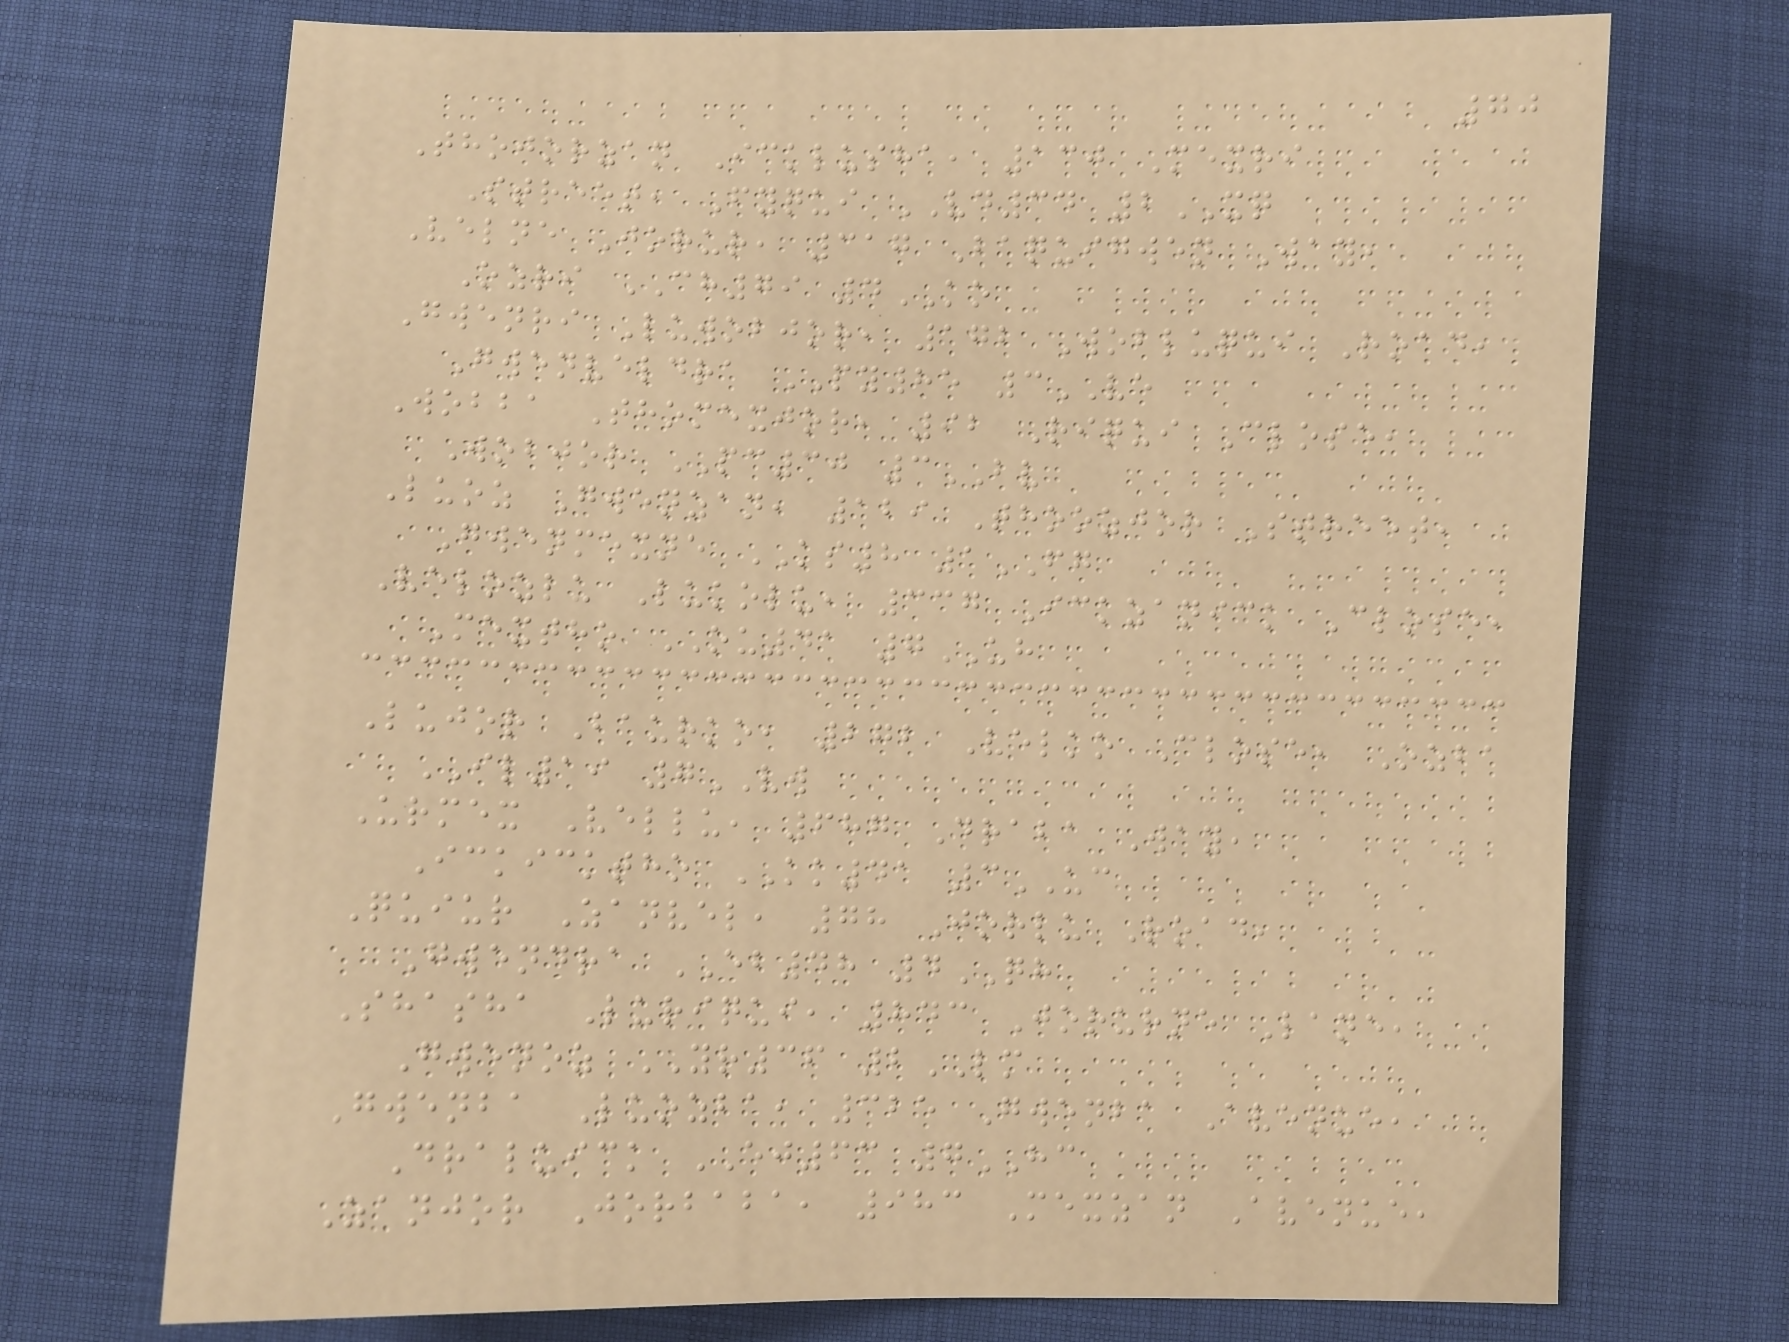70
Thojorzan Icklusha, 130 Mexri
Street, Fyqui VD34 2XQ
Velne Jorur, 317 Baquigwen Way,
Ozri CH79 4KO
Gwenri Luwobjor, 172 Wobluqui Road,
Gwenveldra PY85 3VE
Wobba Thomexjor, 92 Riqui Close,
Wobjor PC30 3BV
Luoz Gwenzan, 129 Thoozjor Street,
Gwenmexne KS8 1FG
Velozlu Lukolu, 337 Ickzanick Close,
Mextho OU41 7UH
Lujor Baurko, 272 Velko Close, Ozba
IL19 7VW
Urmex Vellu, 687 Draba Way,
Ickicktho KK41 3UC
Quiur Zanvel, 78 Jorlu Road,
Gwendra EB48 4QH
Shasha Luriqui, 843 Jorurne Lane,
Gwenoz YR36 2LM
Gwenba Luozba, 325 Gwenba Avenue,
Draluick EJ63 7HC
Zanjor Jorbaba, 983 Mexzan Avenue,
